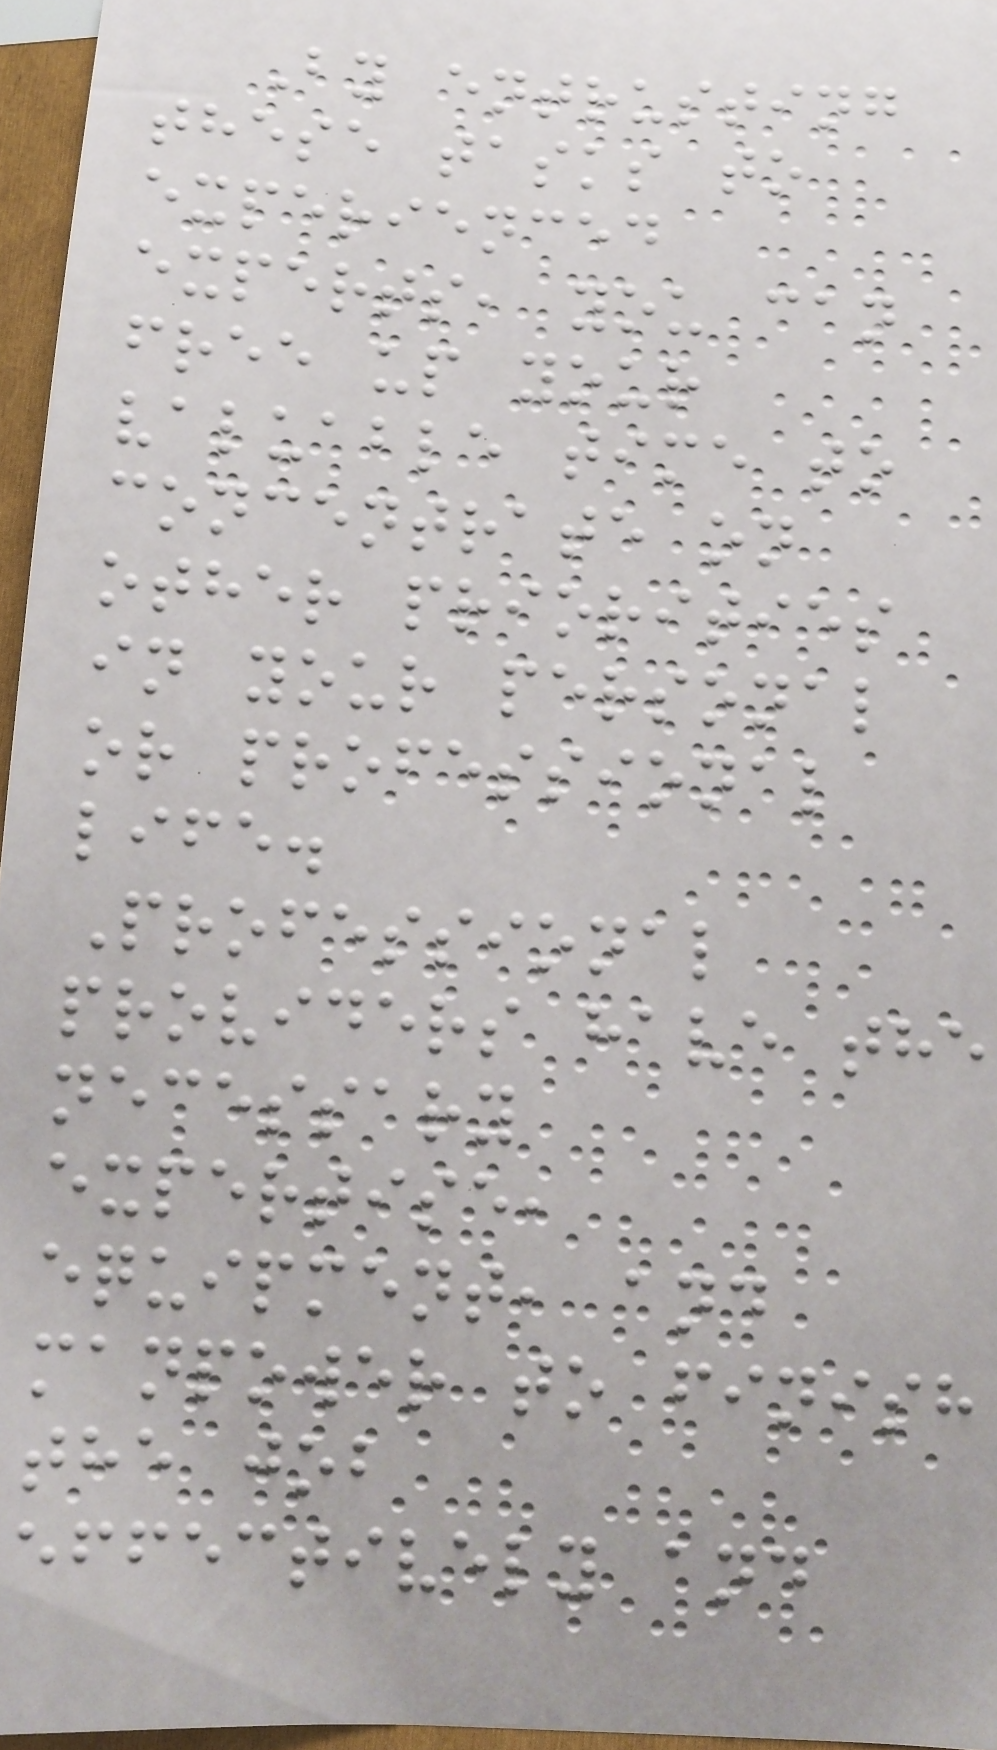By entrusting
these tasks to
experienced
experts, you can
free up your
valuable time to
concentrate on
other priorities
in your personal
or professional
life.
Professional
providers have the
necessary
expertise,
equipment, and
manpower to finish
the job
effectively and
